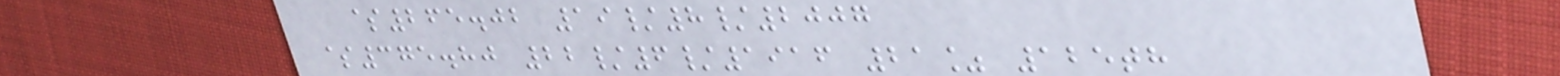$265.02 19/8/2007
$375.80 22/6/1916 21% 125th
